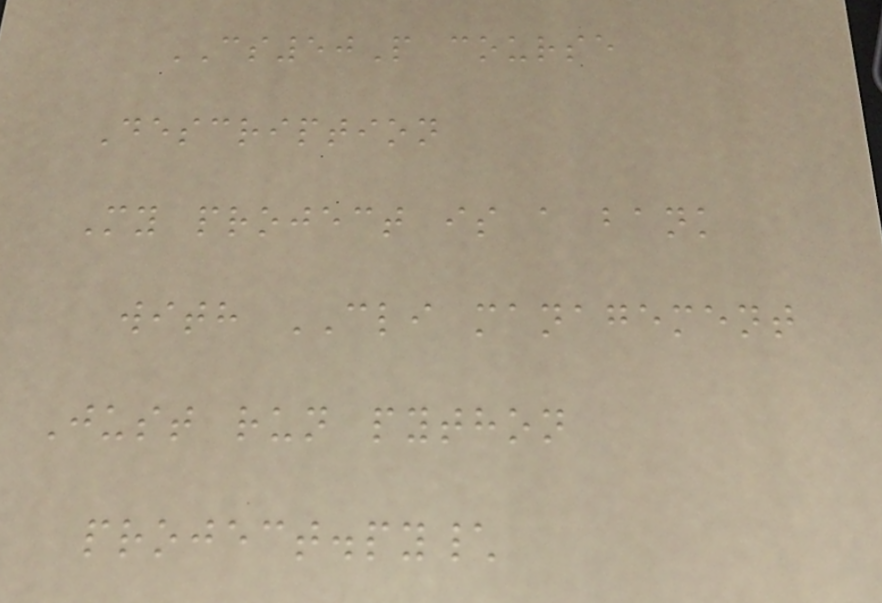CS50P course
Description
My project is a bank
with CLI management
Just run python
project.py\
